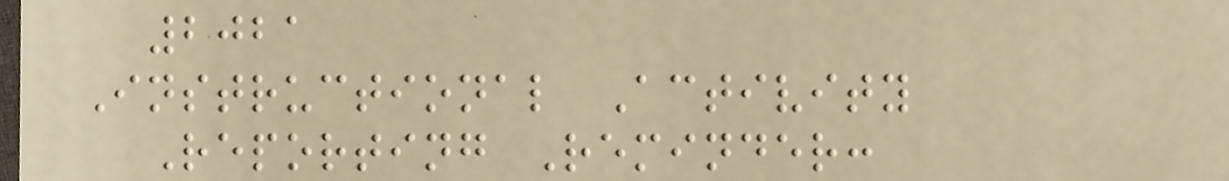2021
Instructional Activity
Reporting Reminder:
